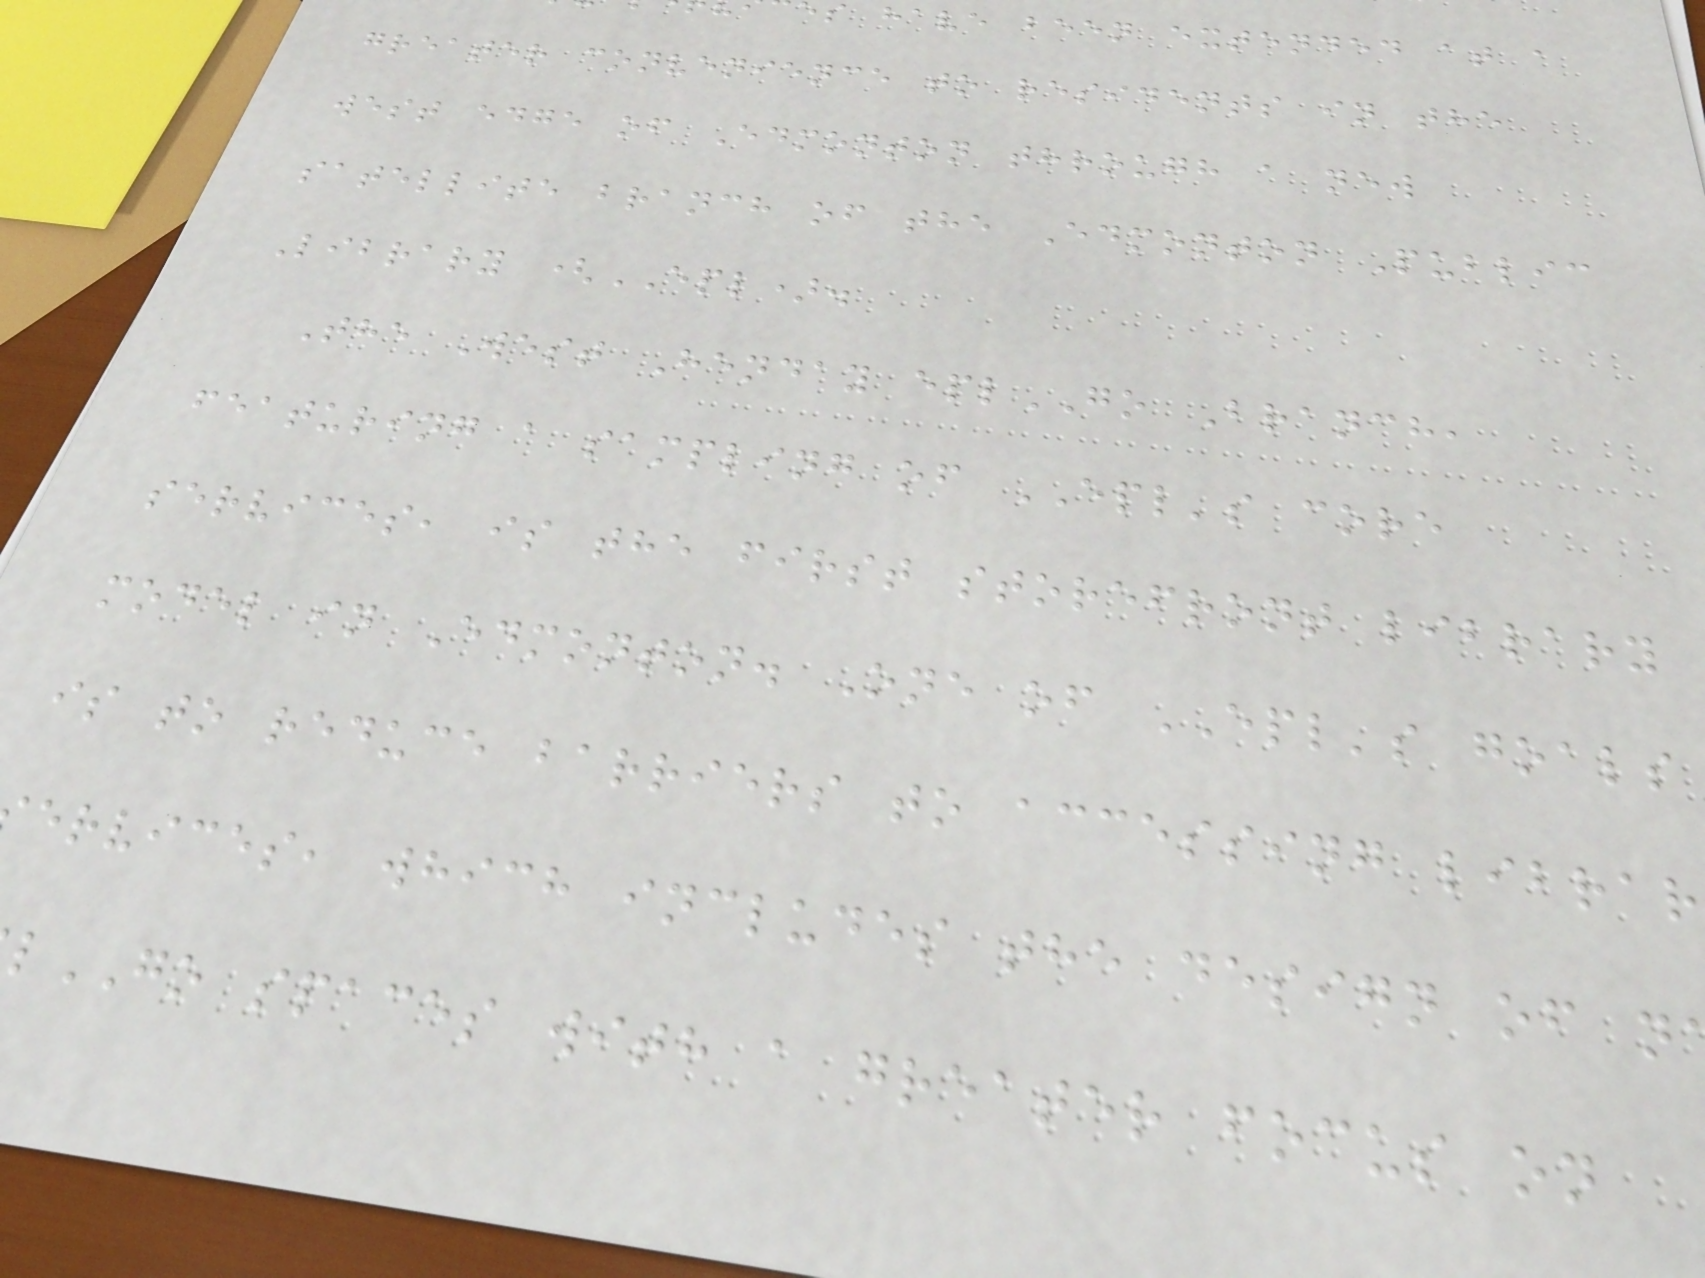s have been extended at a
greater convenience to residents in the
west edge of Edmonton through a new
satellite branch of the Edmonton Public
Library (EPL).
The West Henday eplGO Branch,
featuring a sampling of EPL's core
services, is the first storefront library
model in Edmonton. One of EPL's goals
is to reduce barriers to accessing librar
ervices, which includes the design of n
lGO spaces with a greater focus on
